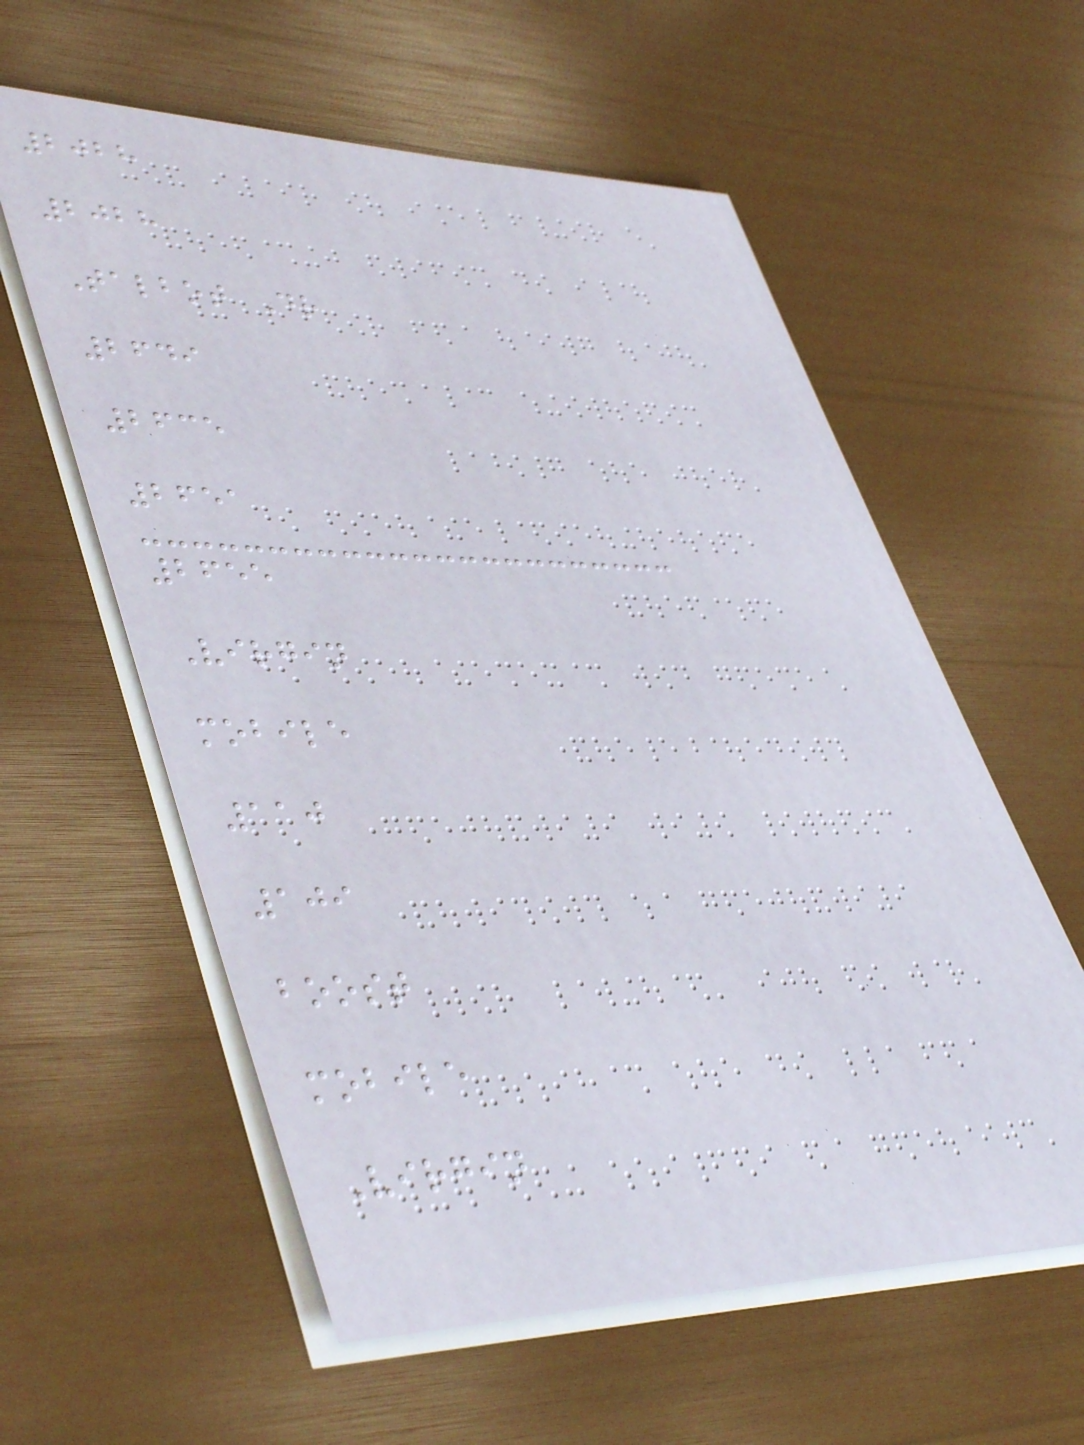2028
2028
Talbot Dr
2649
2635
2651
2655
Virgin
mobile
110
109
boost
mobile
Virgin
